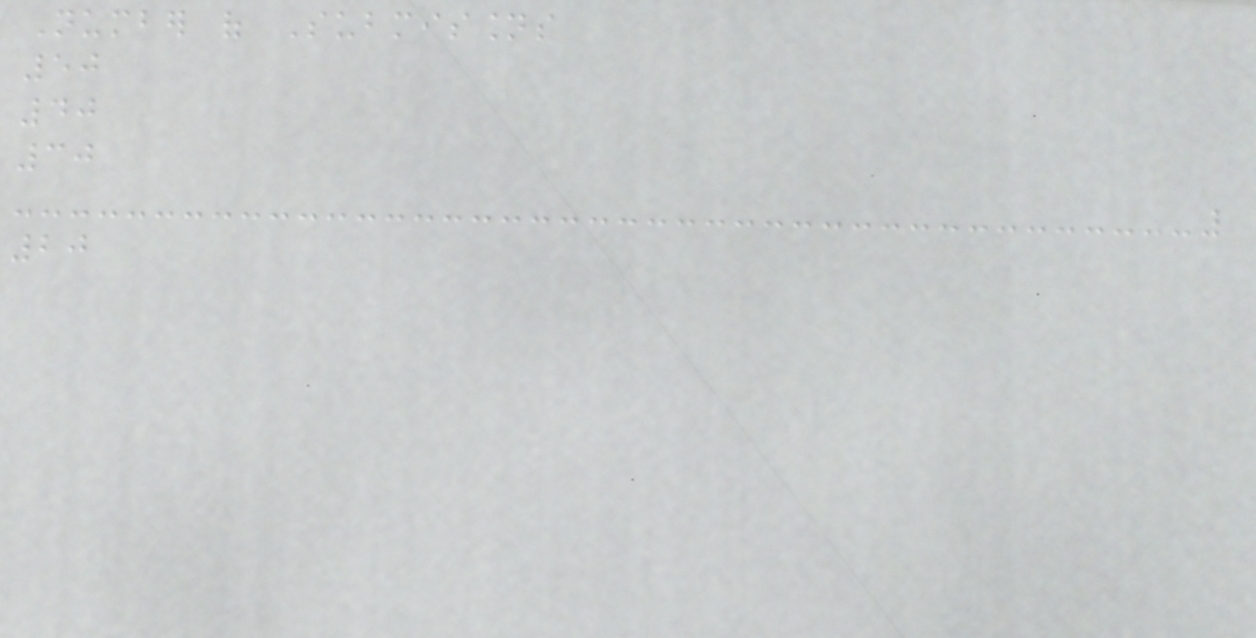Number of Submissions
50
40
30
20
